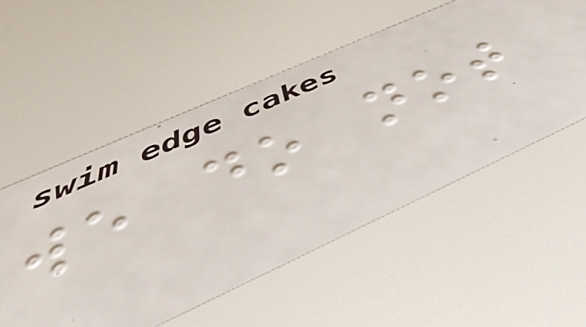we do not
